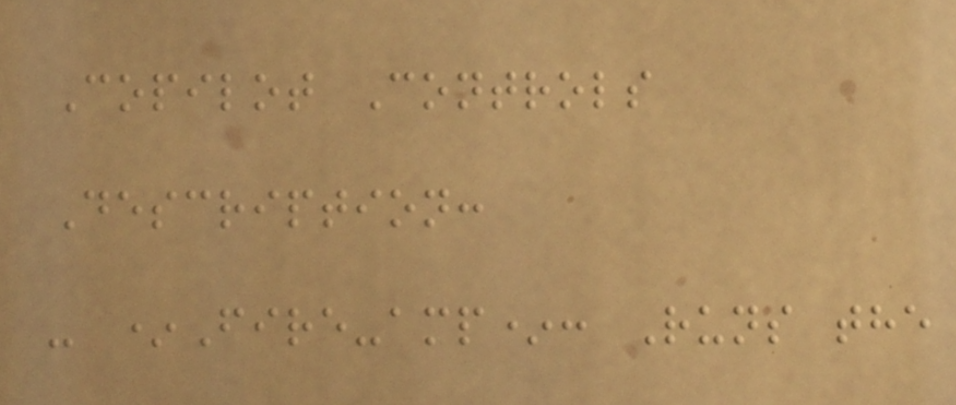Copilot Controls
Description:
- *Fire-amp*: Runs the
